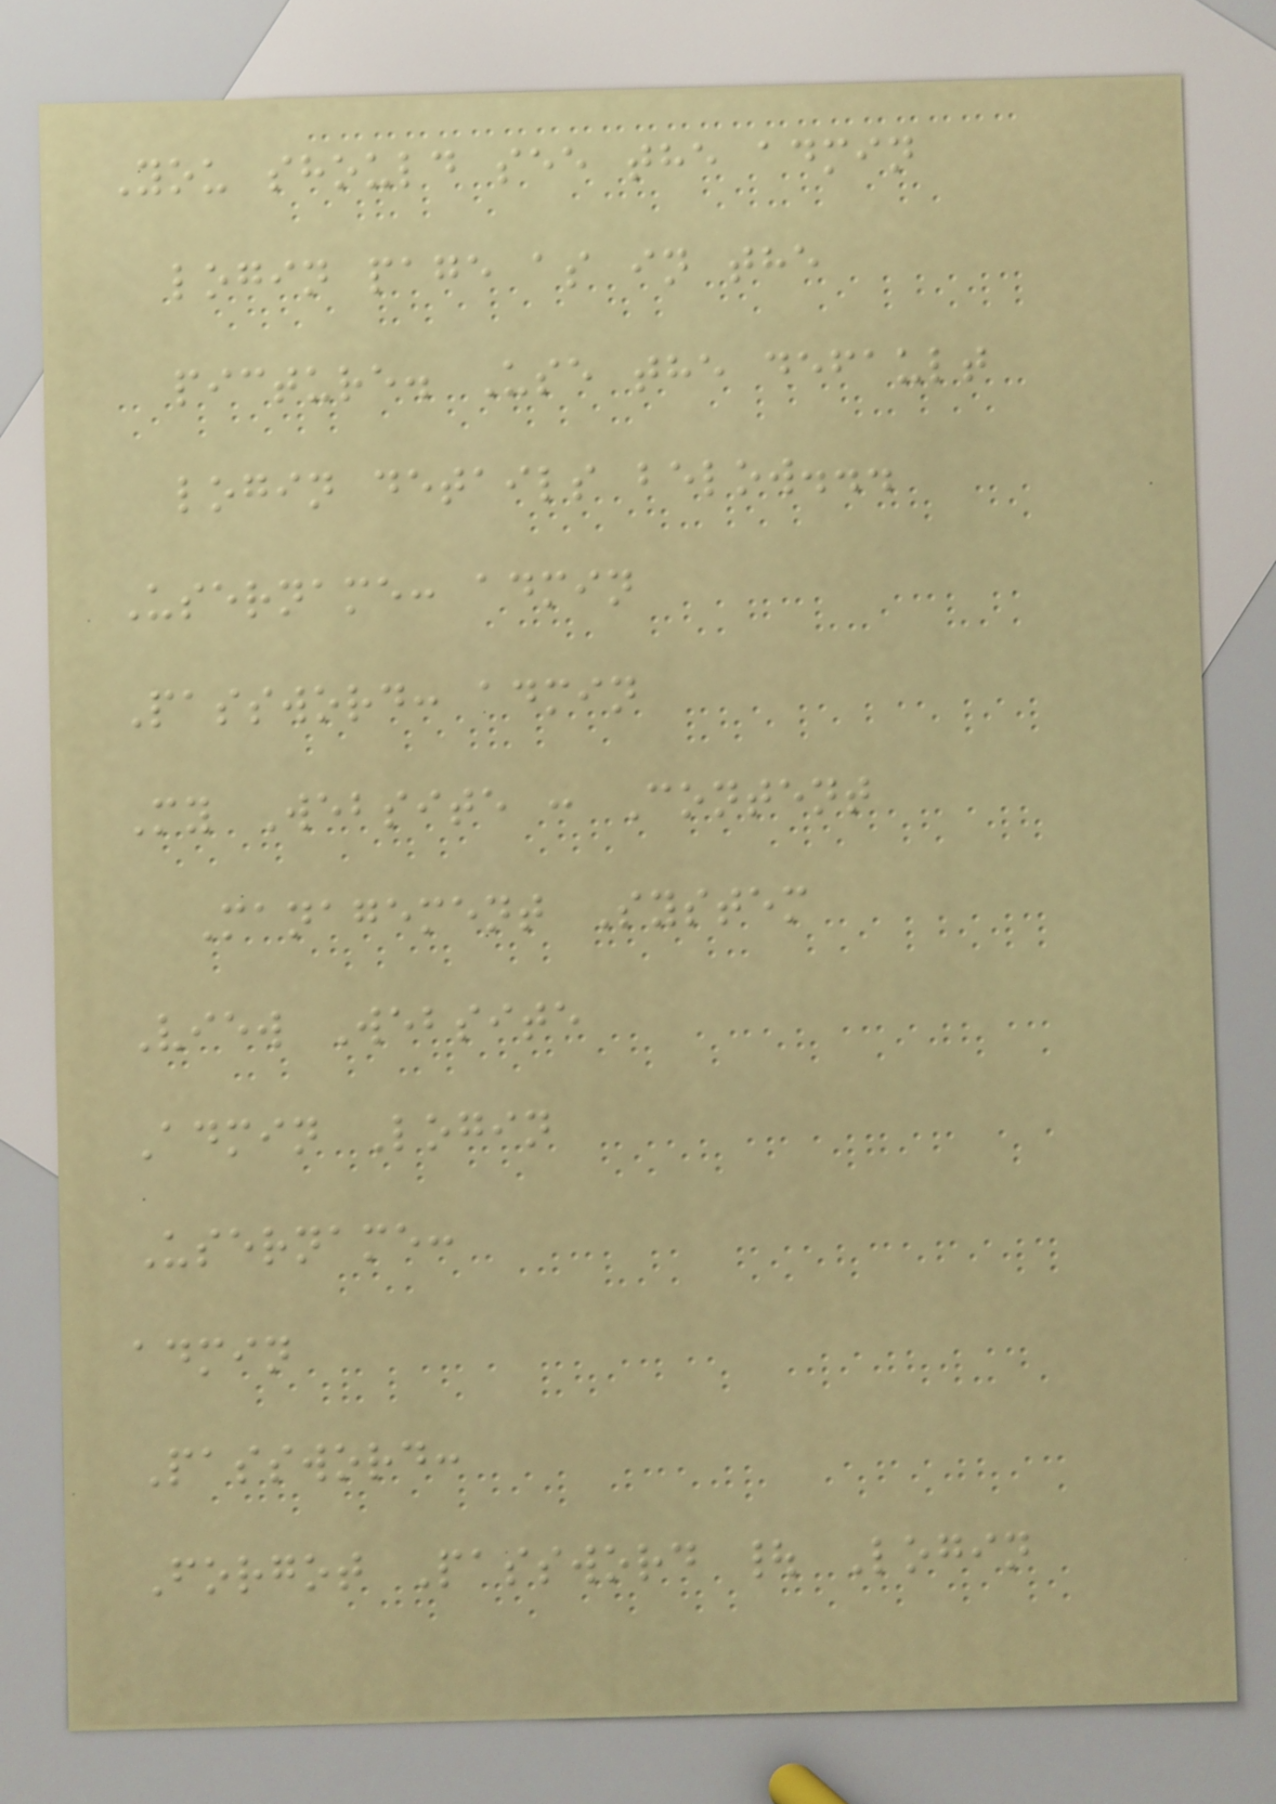You should see the admin
login page as in the
picture. Use the default
login details below...
Username: admin
Password: admin
My Website : Content
Management System
View Website
Admin Login
Username:
admin
Password:
Forgot Password | Login
